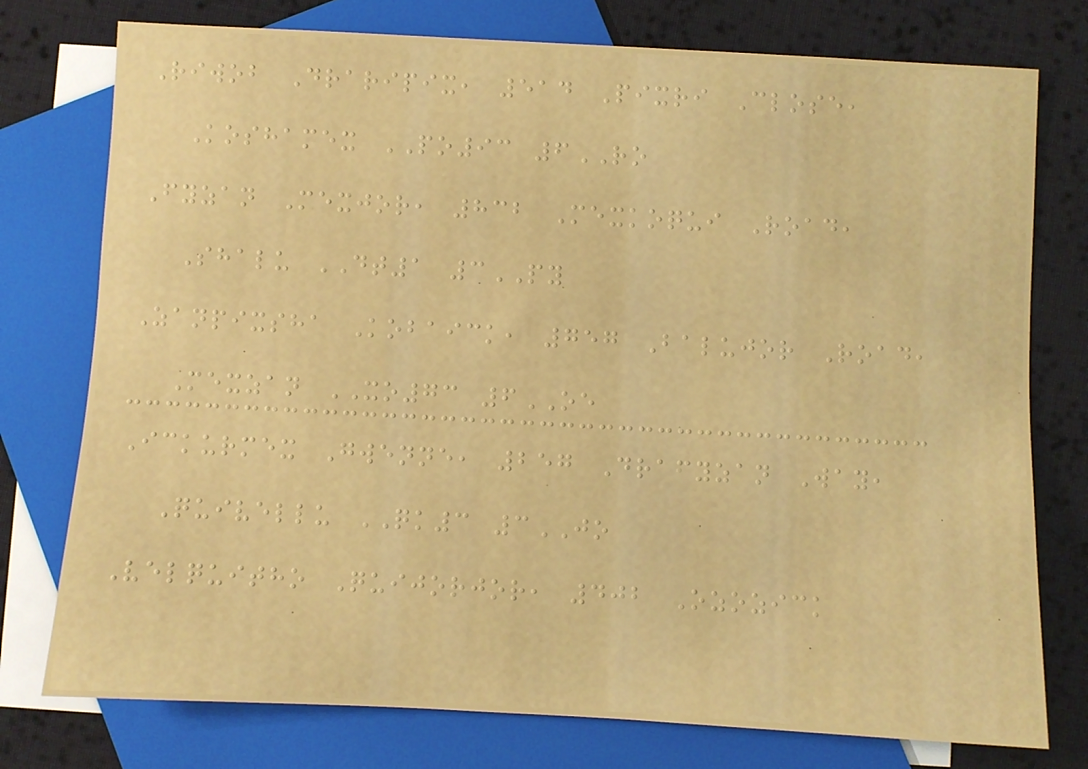Riwob Draripix, 514 Pixri Close,
Koshamex PO93 6RO
Fyzan Mexjor, 832 Mexkoqui Road,
Shalu DT1 3PY
Zanpixsha Kobaick, 757 Balujor Road,
Mexzan XO73 6OE
Ickurmex Gwenne, 257 Drafyzan Way,
Quivellu QK3 3JO
Velquitho Quijorjor, 402 Ozozick
